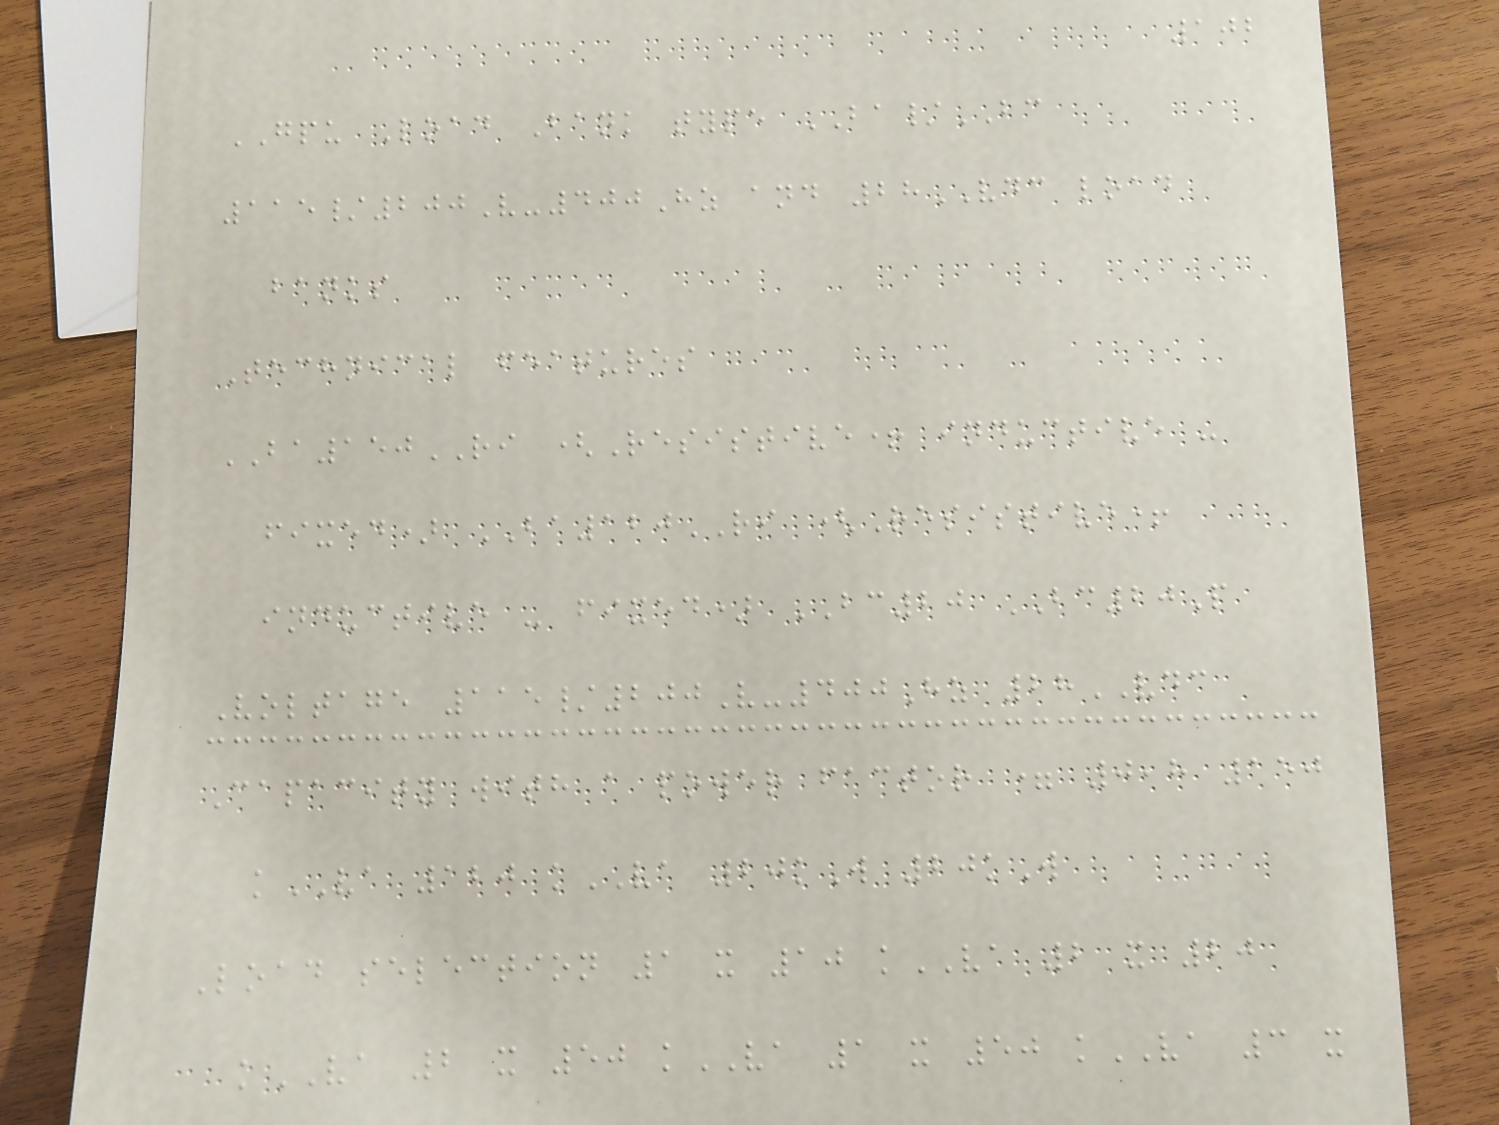102
GPU Load Bank type BA/BC
115/200V-400Hz and 28VDC load
banks
Technical features
BA150RI (Resistive+ inductive -
fixed) BA120RI (Resistive+
inductive - fixed) BC20 BC20P
Voltage 115/200V-400Hz 28VDC
Capacity with a power factor = 0,8 150
kVA 120 kVA 20kW 20kW
Load selection 1 x 10 kVA 2 x 20
kVA 2 x 50 kVA 1 x 50 kVA 3 x
